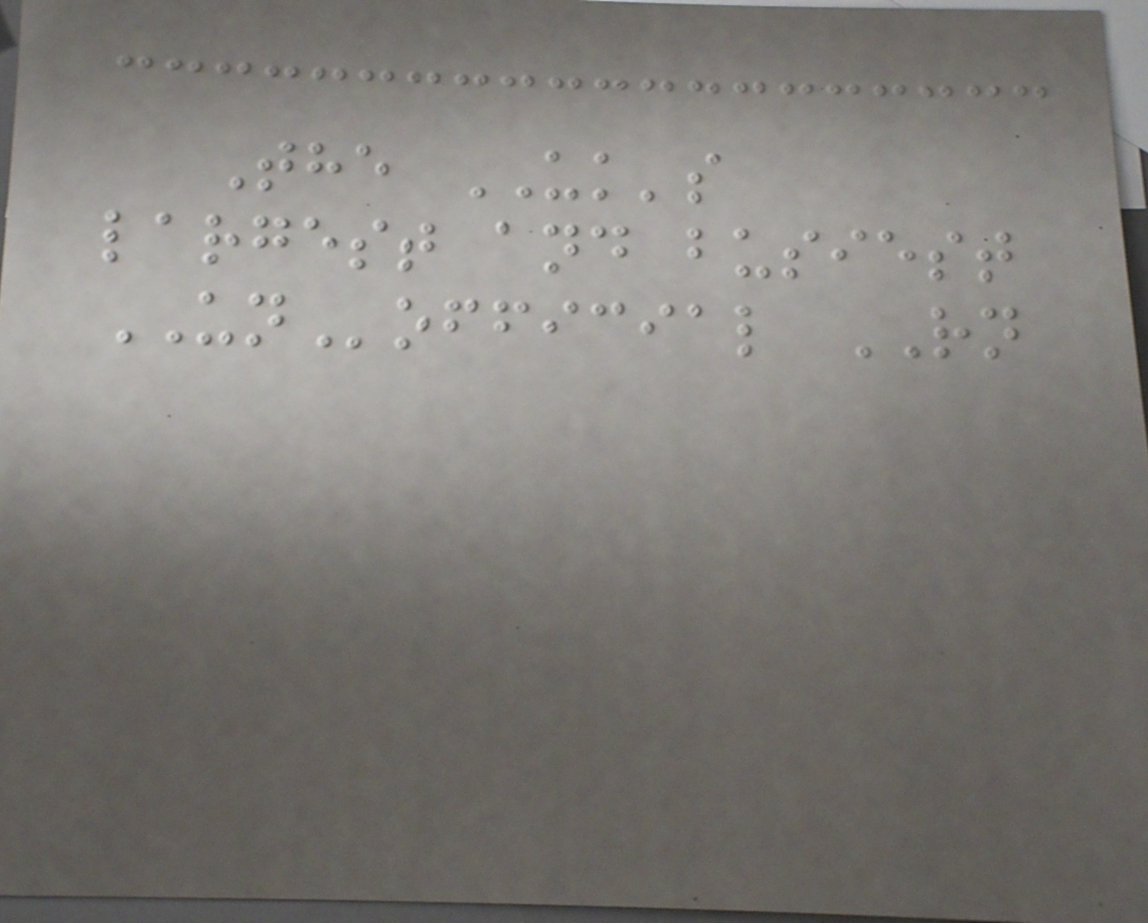The UK's
largest and busiest
UNofficial RN
